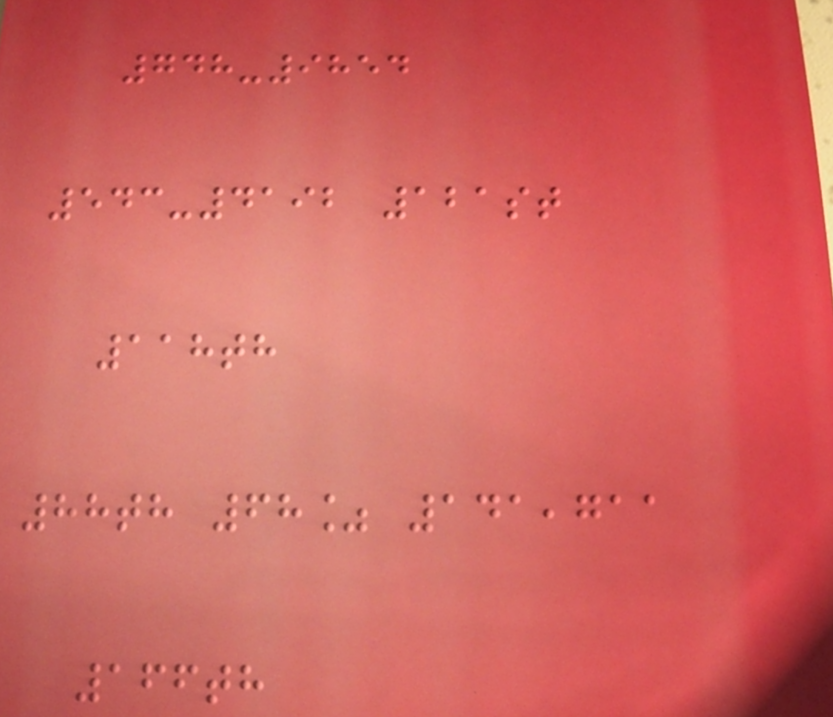748-9854
543-4192 121st
118th
88th 68% 141,711
166th
